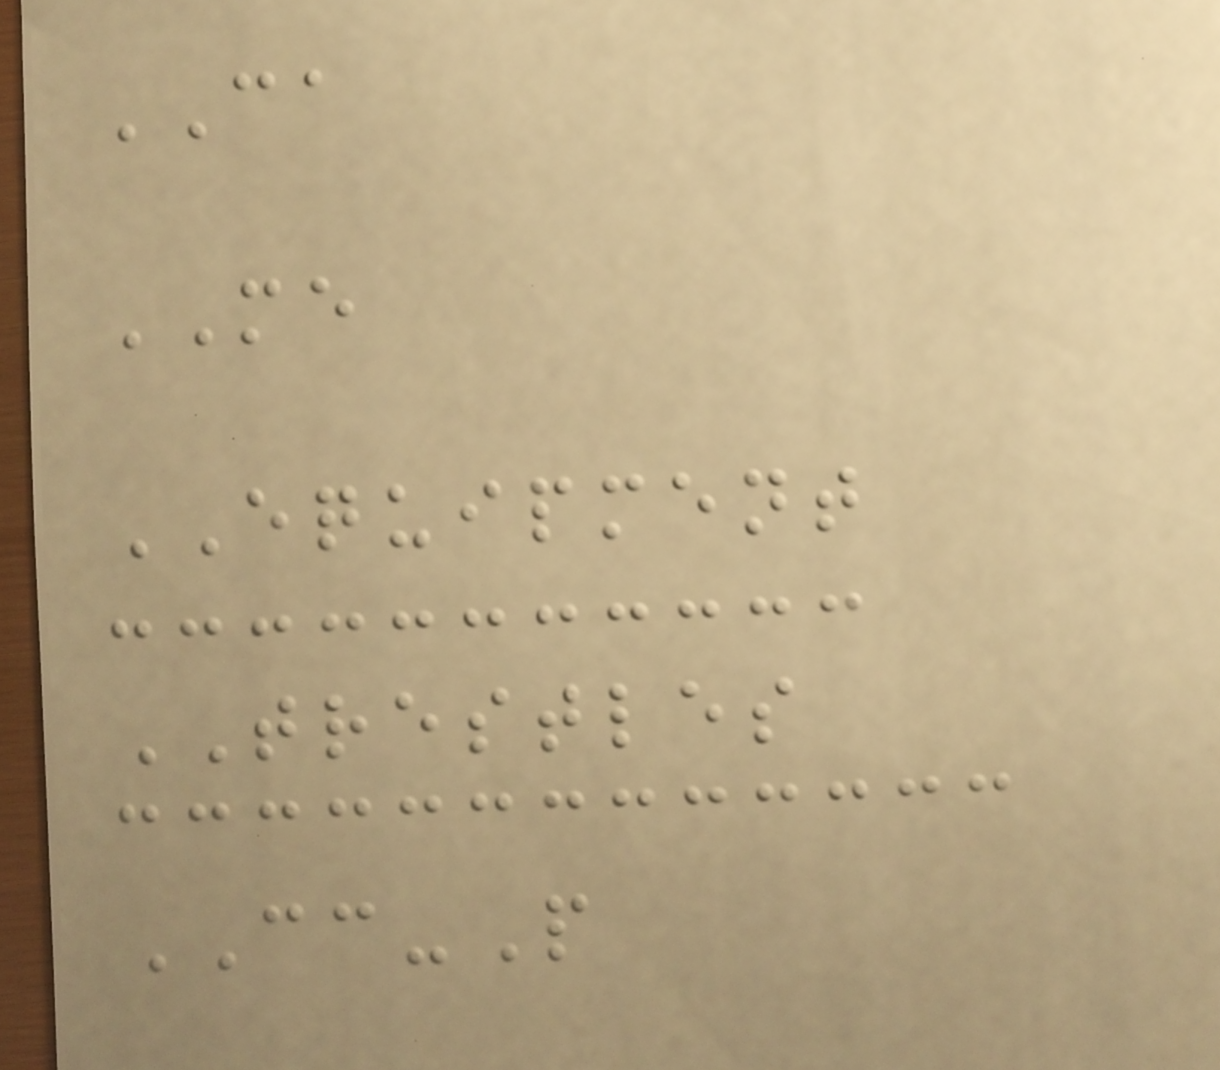CA
ME
EQUIPMENT
TRESTLES
CC-P
